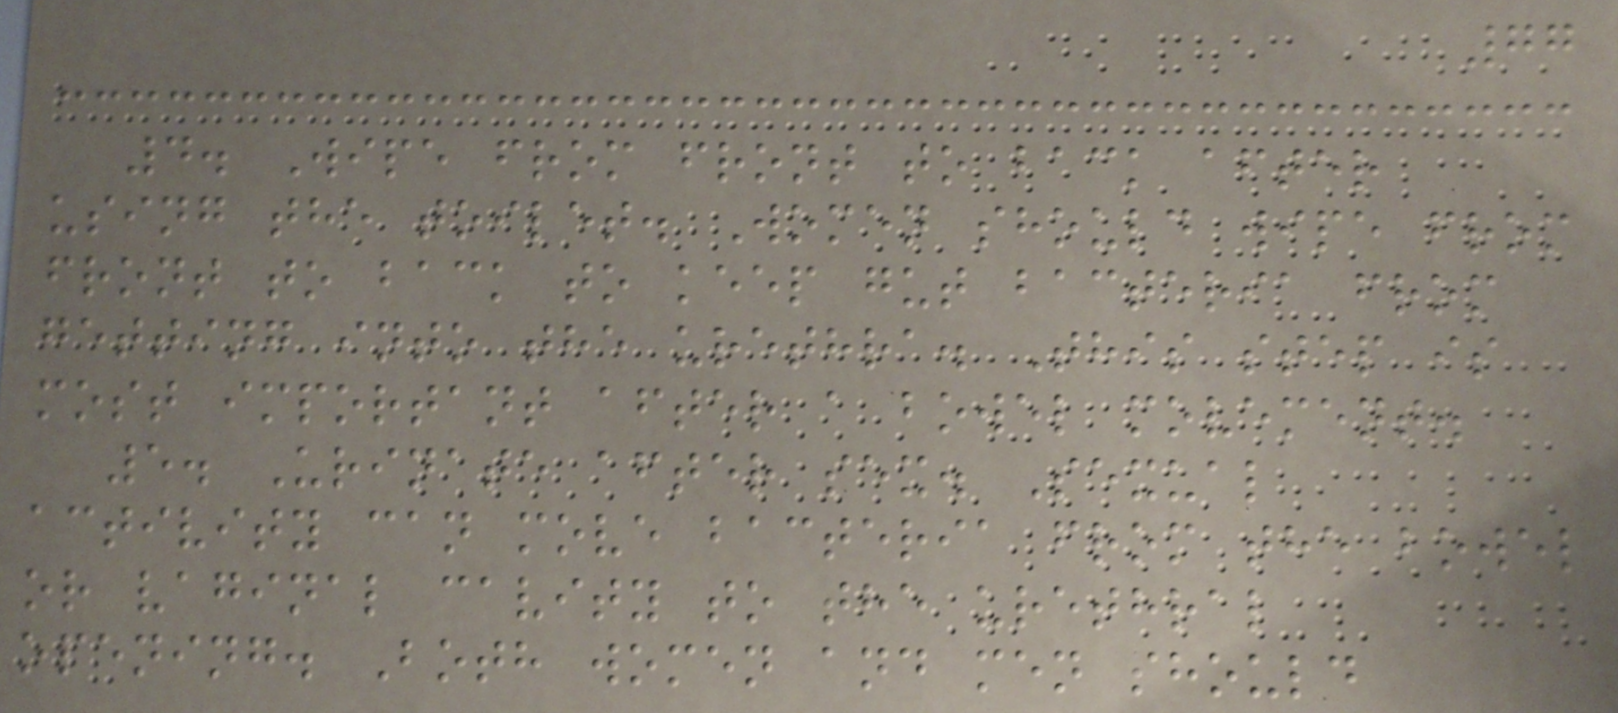77
4. Wipe from front to back after
using the toilet. Women should wipe from
front to back to keep gut bacteria from
getting into the urethra. This step is
most important after a bowel movement.
5. Urinate after sex. Sexual
activity can move bacteria from the bowel
or vaginal cavity to the urethral
opening. Both women and men should
